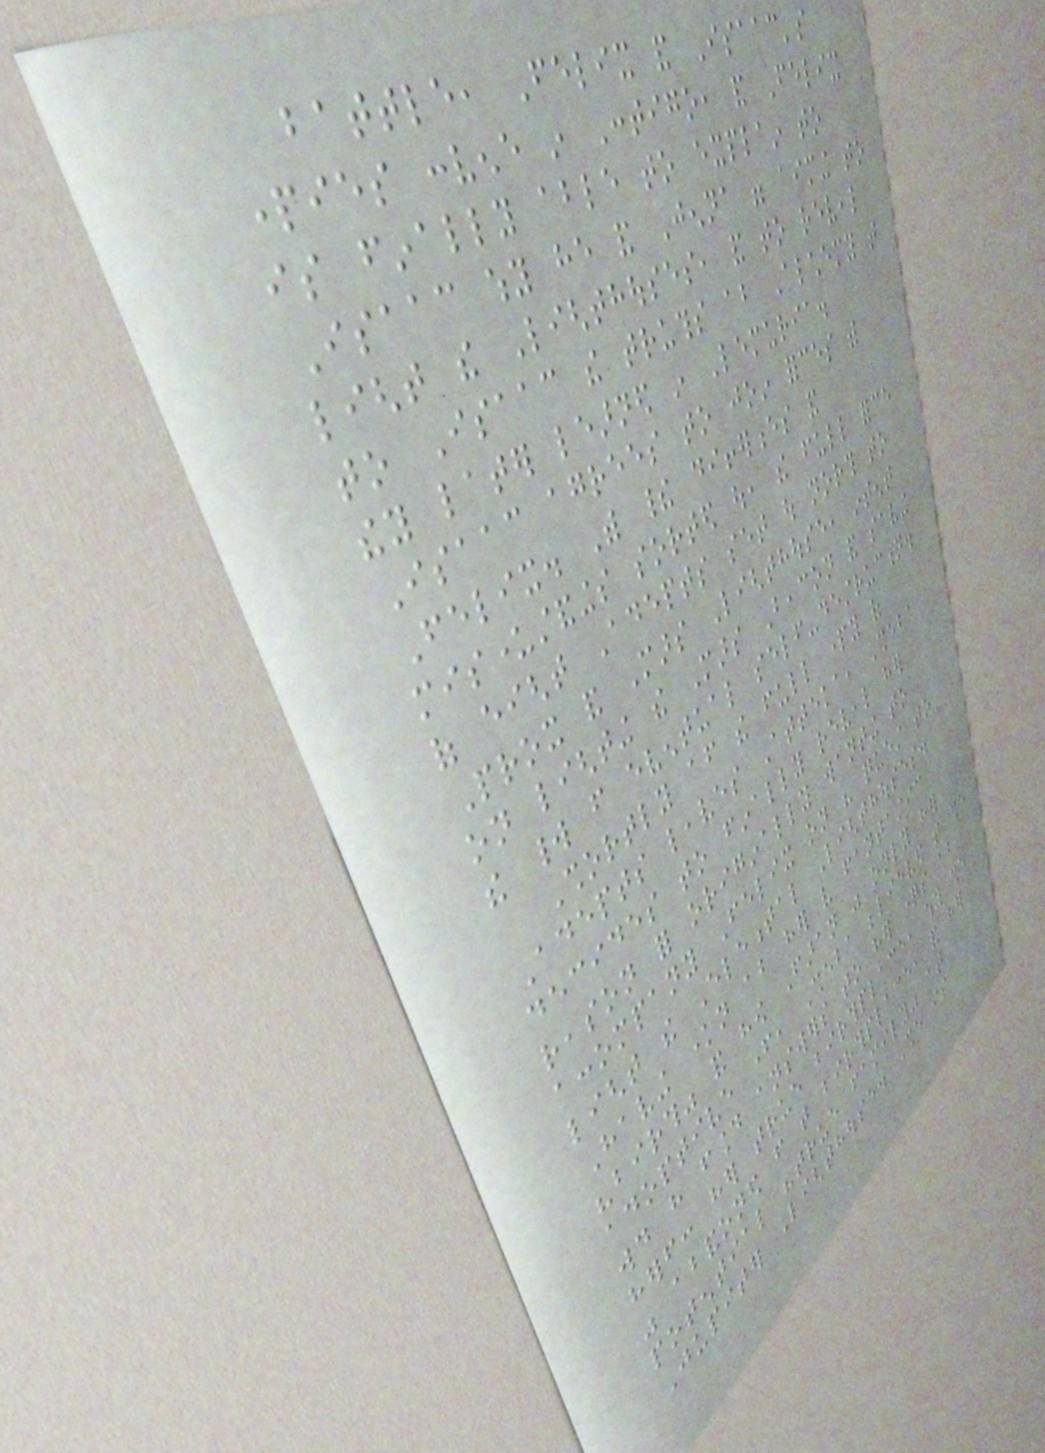battle, Felix and Isaac's
parties convene in Contigo, and Felix
is finally able to explain to
Isaac why he and Jenna were aiming to
light the Lighthouses, and to reveal
to Isaac the truths about Alchemy that
they later learned in Lemuria.
Isaac agrees to join forces with
Felix. With their differences and
misunderstandings sorted out, the full force
of eight Adepts set out north to
Prox and Mars Lighthouse, intent
on lighting the Mars Beacon and saving
the world from eventual self-destruction.
Shortly after the full party of
Adepts leaves Atteka, Sheba
decides to finally reveal her
reason for originally wanting to
accompany Felix on his quest to
light the Elemental Lighthouses.
Having known about her very fantastic
"birth" and how Faran was only her
adoptive father, Sheba believed that she
would have found answers to her questions about
herself: her true birthplace, why she
was abandoned from that birthplace, and her
potential "true family" at
Jupiter Lighthouse. She is
